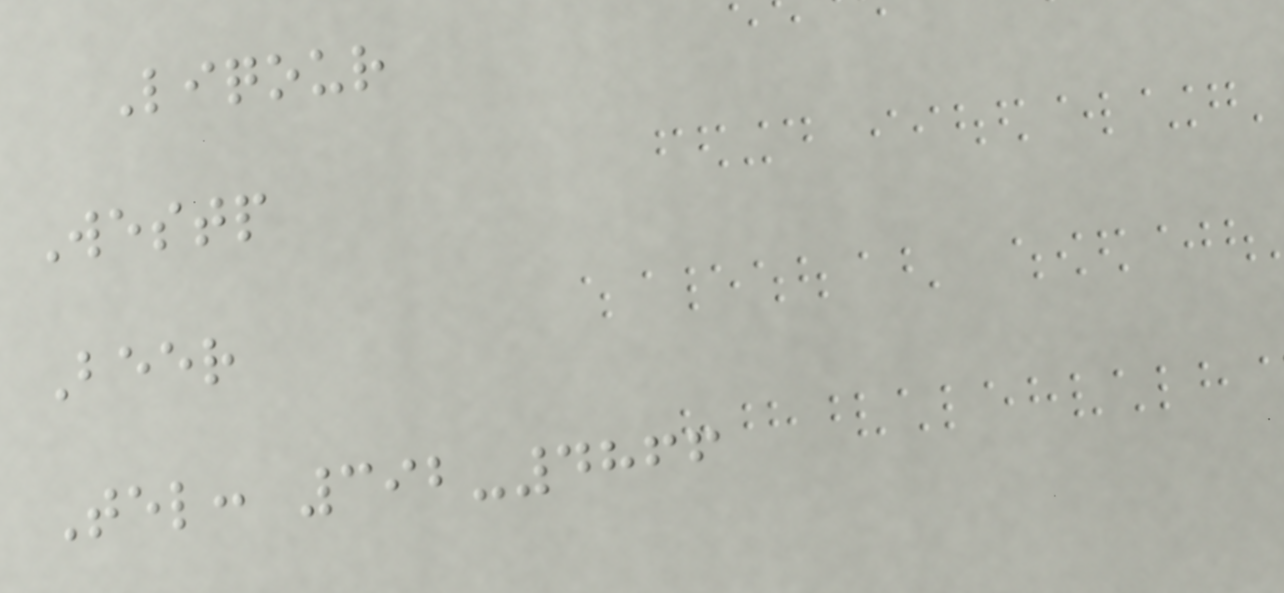Liqour
Westp
Beer
Tel: 392-4866
